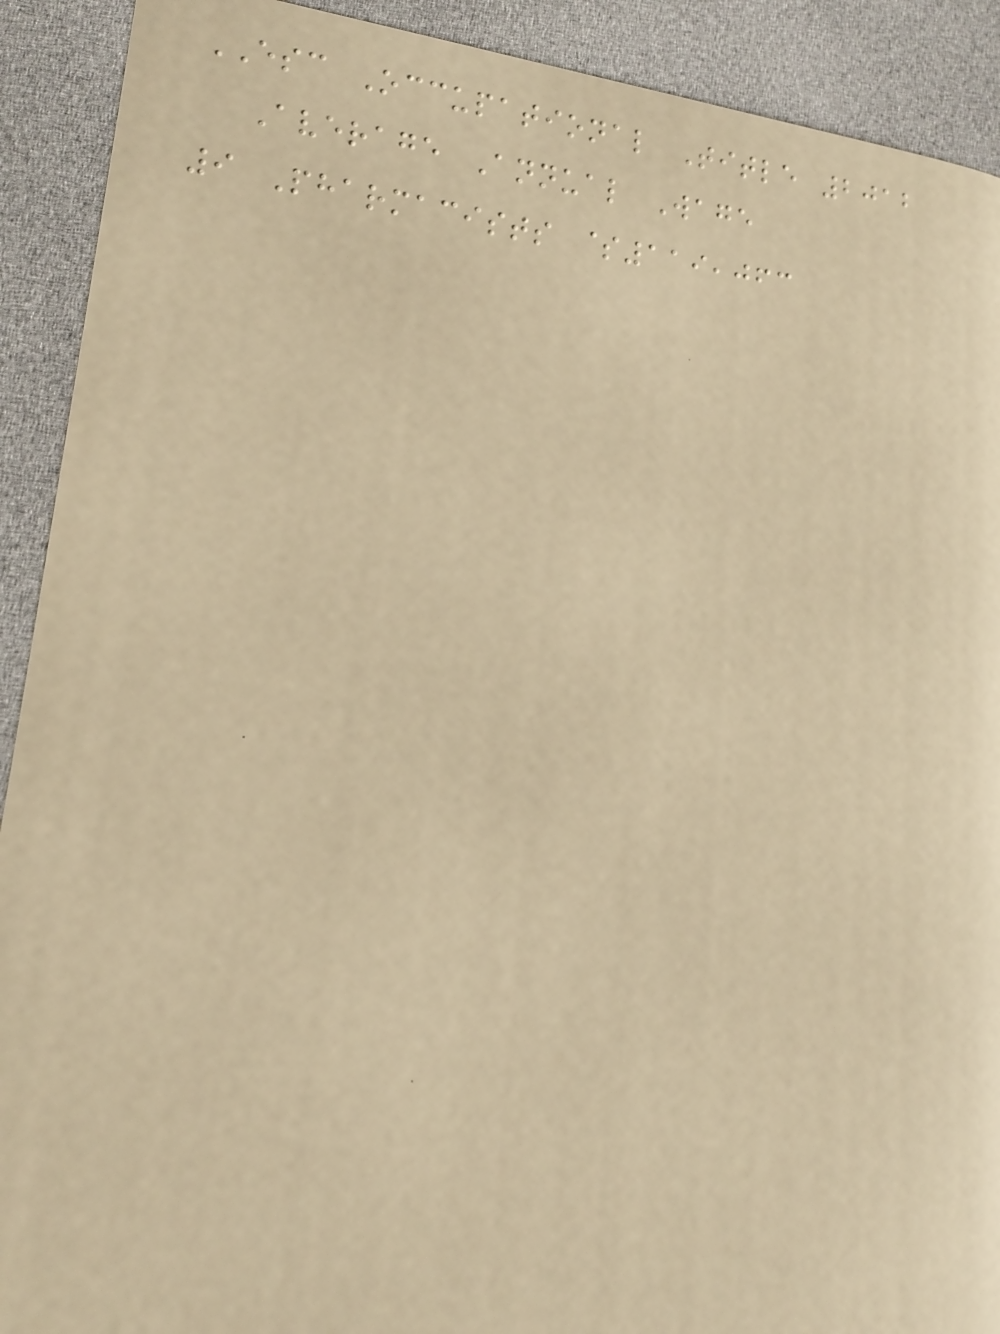ESC Occupational Title 2012
Average Annual Wage
9 Pharmacists $119,063
